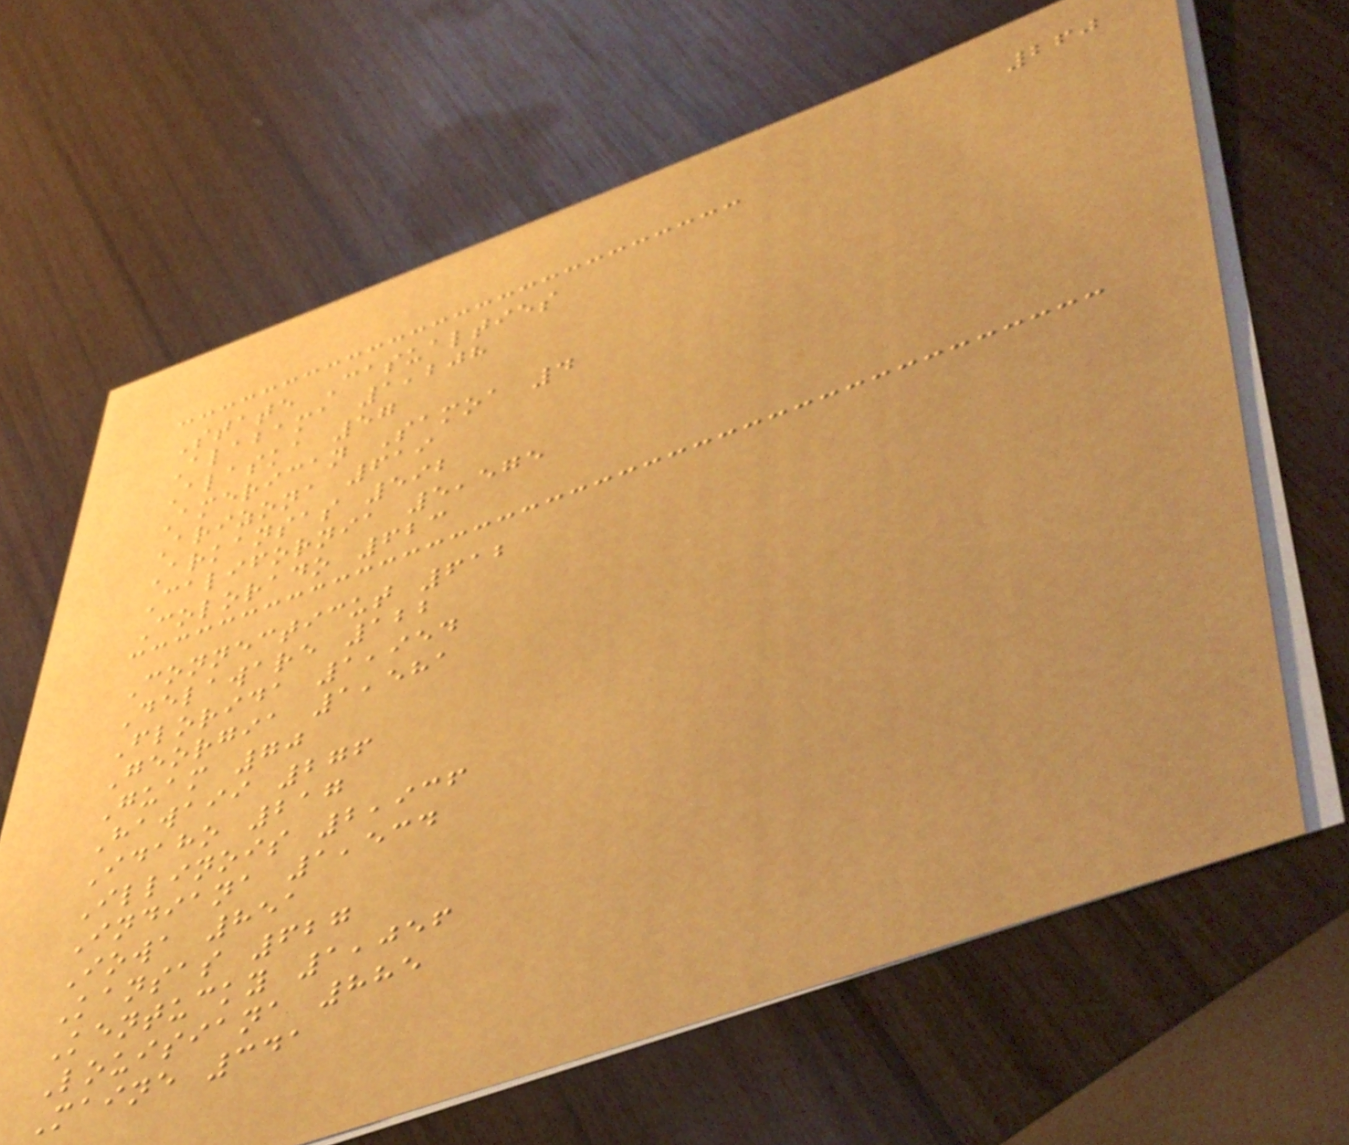260
State Casualties
Alabama 1,208
Alaska 57
American Samoa 4
Arizona 619
Arkansas 592
California 5,575
Colorado 623
Connecticut 612
Delaware 122
Florida 1,954
Georgia 1,581
Guam 70
Hawaii 276
Idaho 217
Illinois 2,936
Indiana 1,534
Iowa 851
Kansas 627
Kentucky 1,056
Louisiana 885
Maine 341
